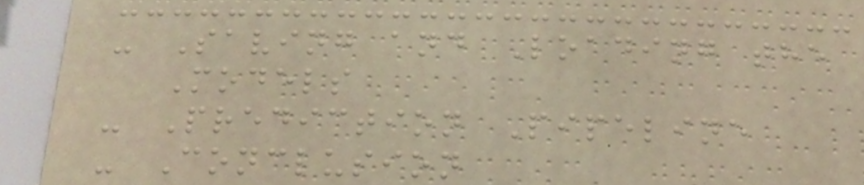- Saving and Loading the
Models
- Prediction Pipeline
- Conclusion
